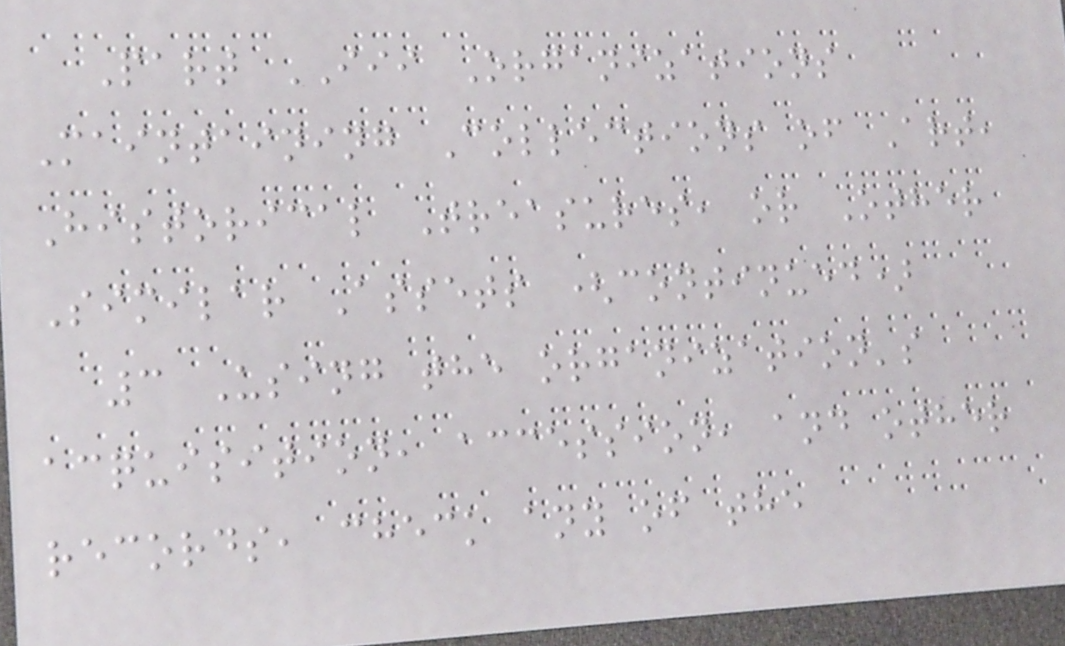Part III Organizations
Maintaining Collections of Art,
Historical Treasures, or Other
Similar Assets (continued)
3 Using the organization's
acquisition, accession, and other
records, check any of the
